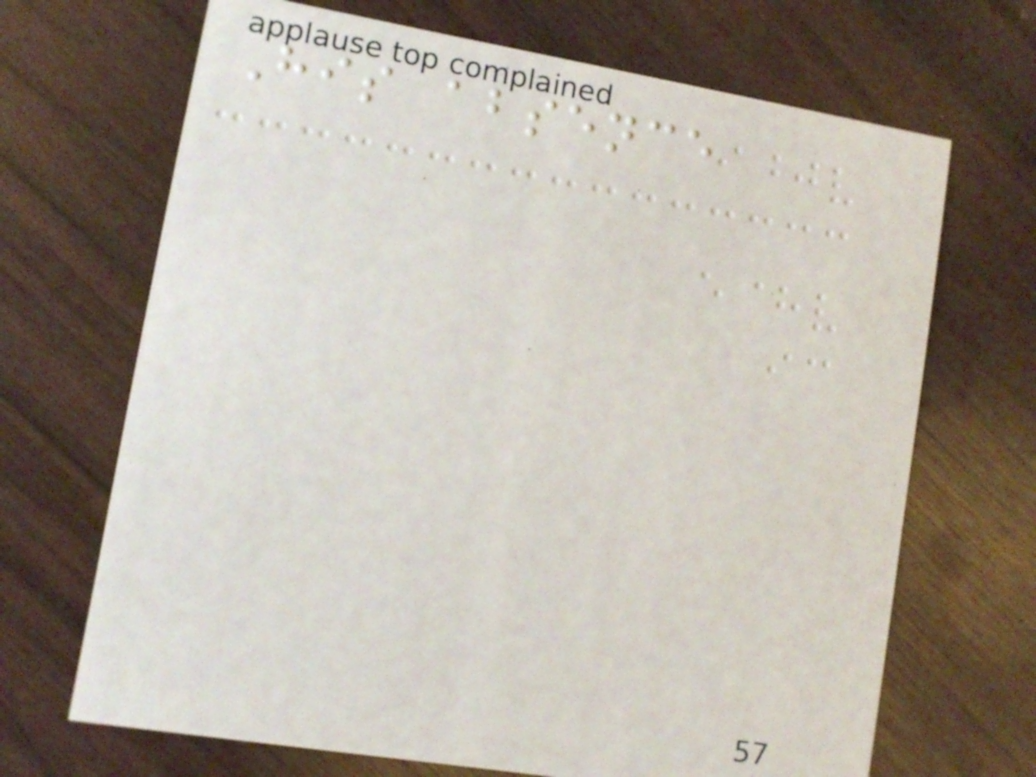His absence
